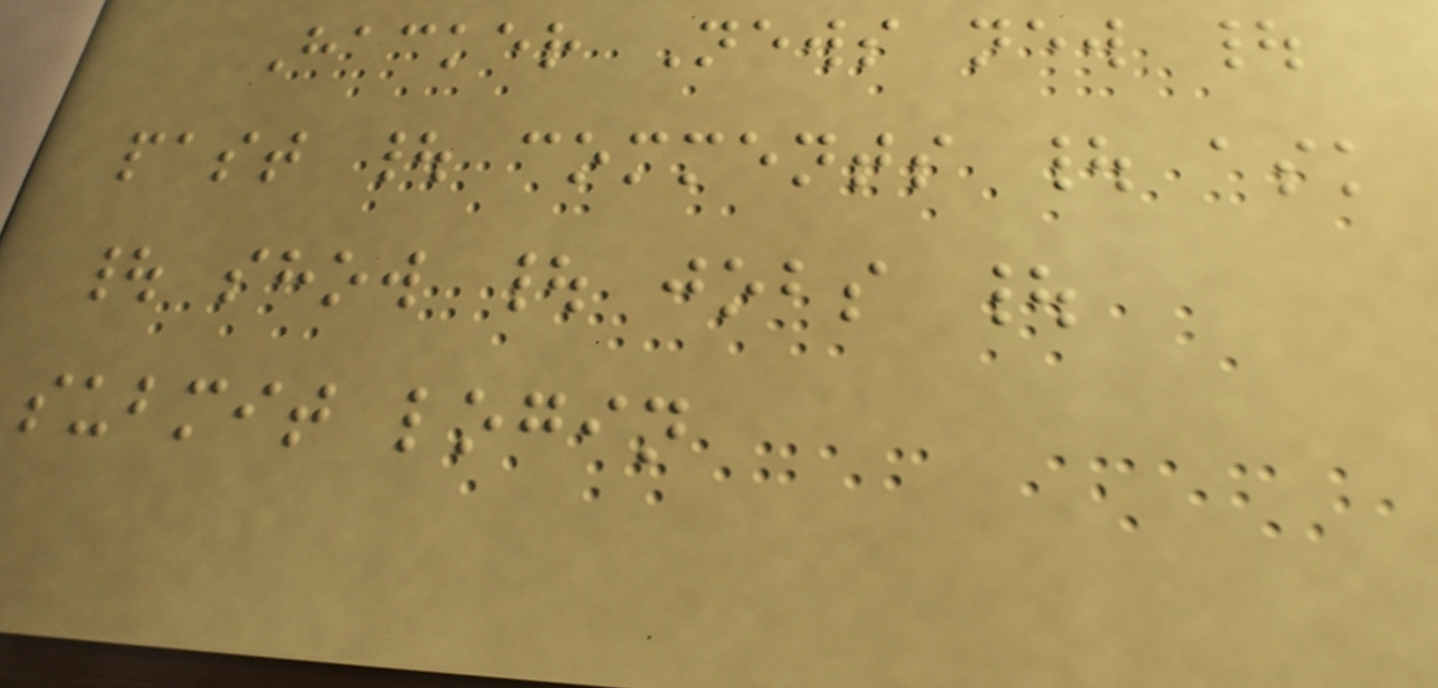Hacker News new |
past | comments | ask
| show | jobs |
submit login
